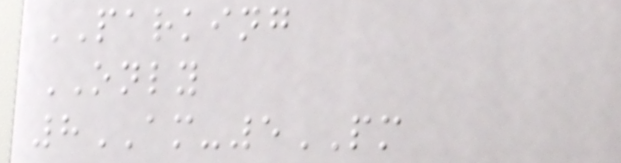PARKING
ONLY
8AM-5PM
